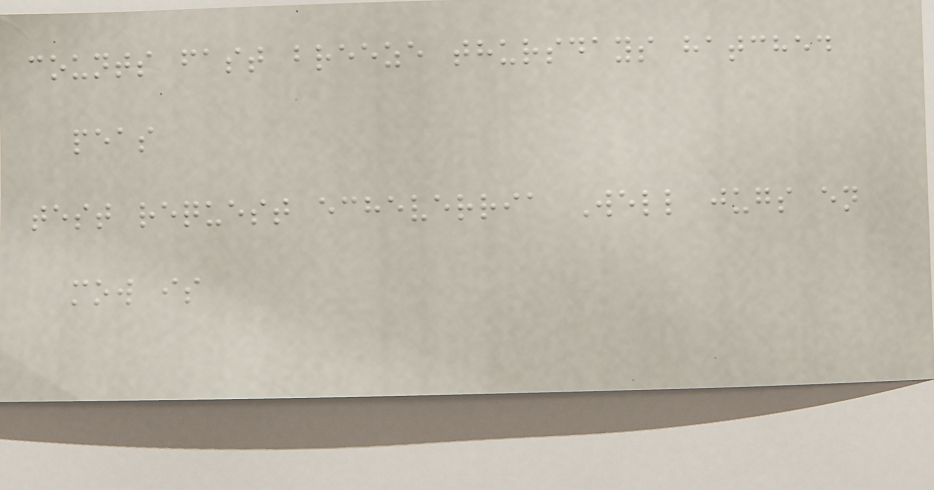counts fast breeze thursdays hatched
peas
test request echeverria Well jugs en
mow is
